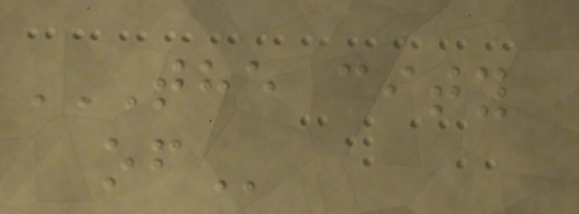THE CITY
OF
